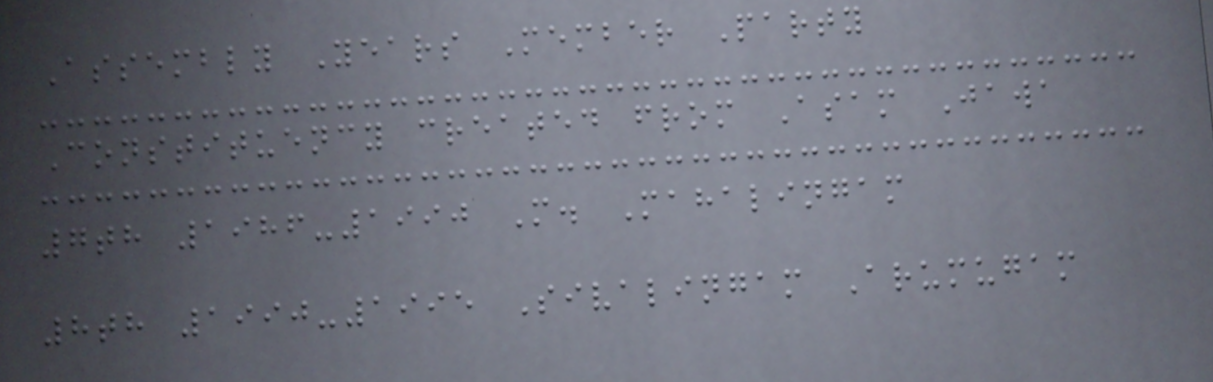Assembly Years Member Party
Constituency created from Asam Jawa
7th 1986-1990 M. Mahalingam
8th 1990-1995 Sivalingam Arumugam
